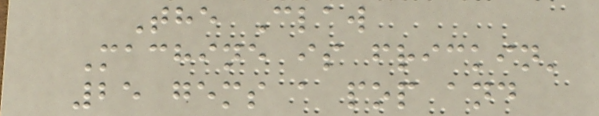The Claw
Machine is frickin'
25 gems a pop and
